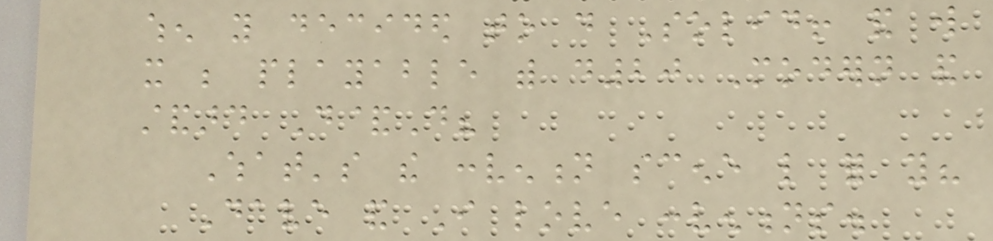when you decided to do Solid! and will
it be playable with d20 Modern and
standard D&D?
What's the convention scene like for you?
Dave and I love conventions.
